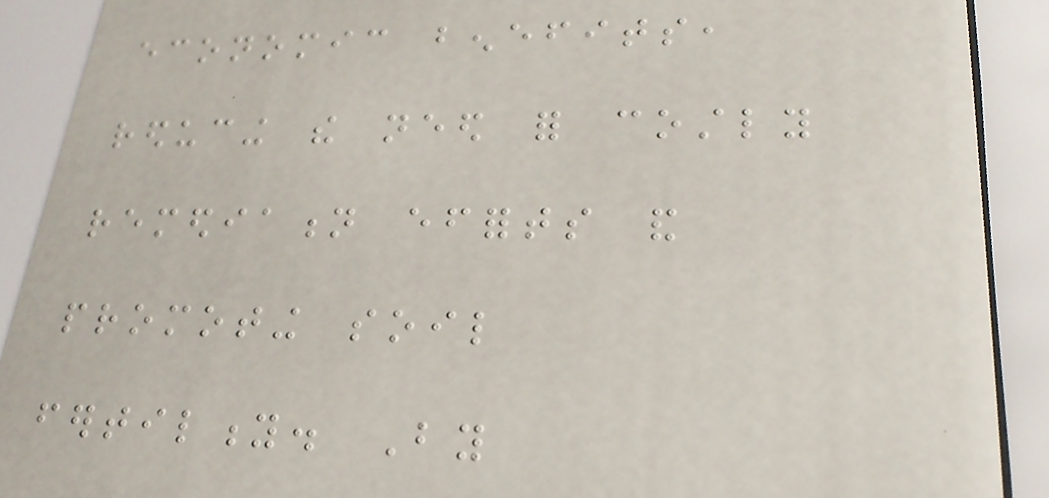economic benefits,
reducing the need for costly
remediation efforts and
promoting soil
fertility. By
